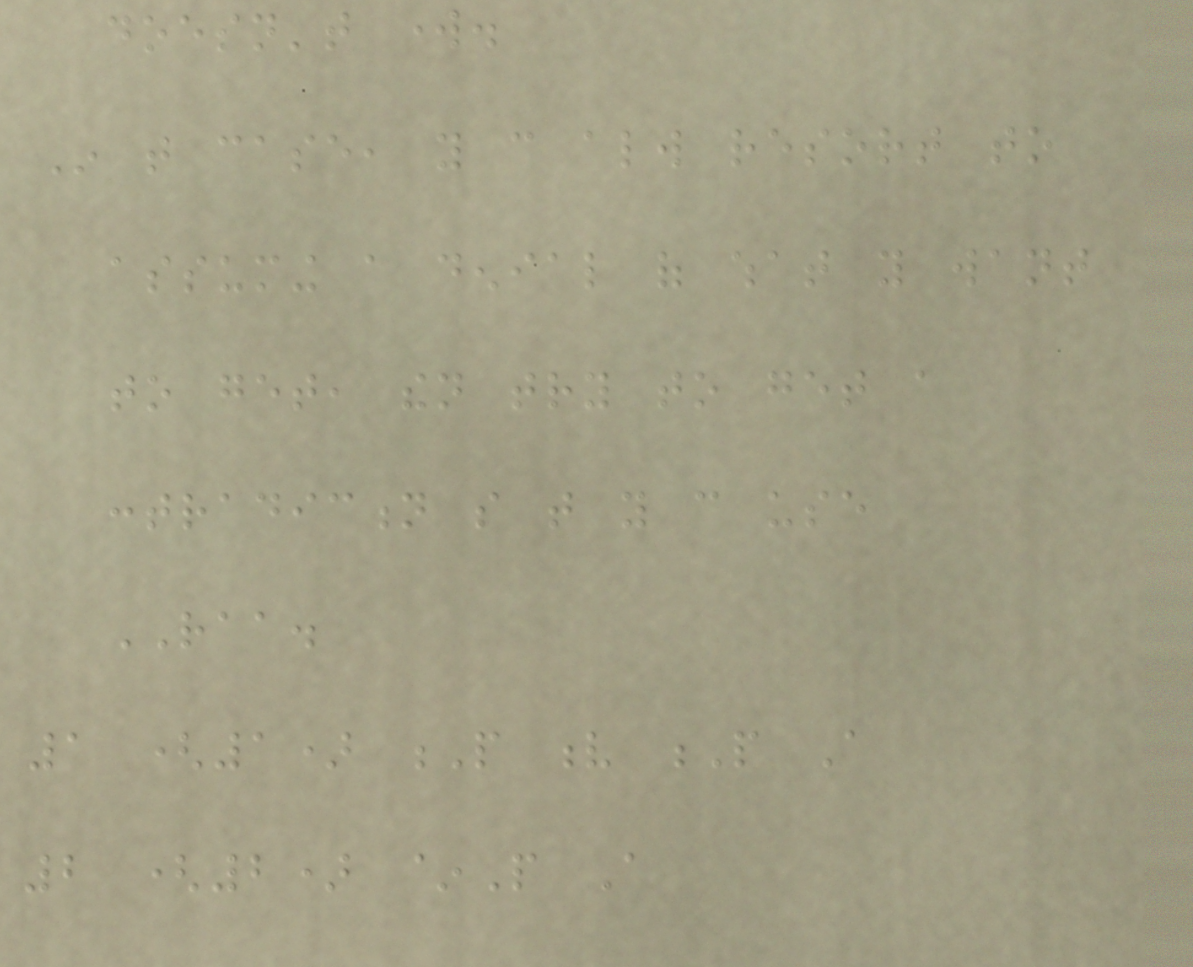doesn't work.
In that case, you can always resort to
assuming a denial of what you want
to get, then try to get a
contradiction so that you can use
RAA.
1 (1) P v P A
2 (2) ~P A
